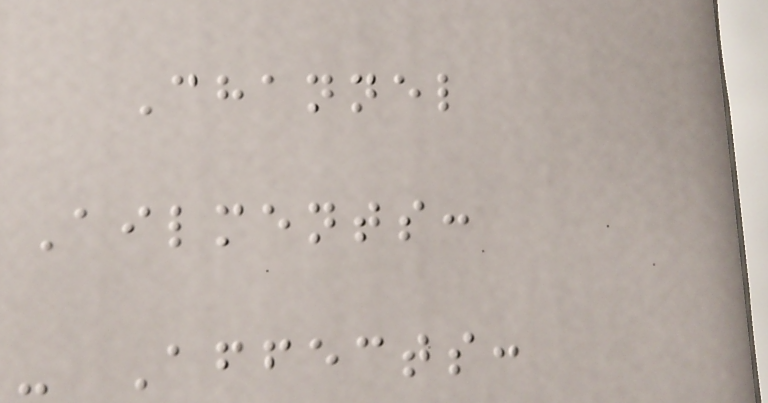Channel
Ailments:
- Affects:
